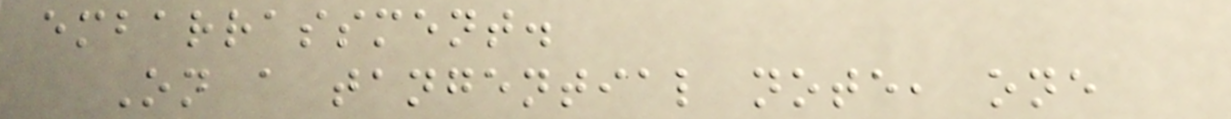embarrassment.
On a tangential note, one
